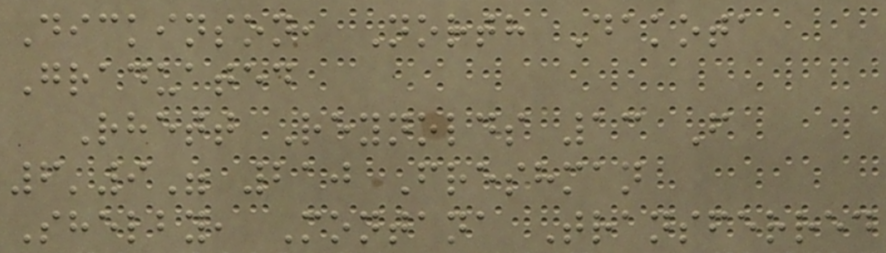Dickinson, North Dakota
Graduated
Rhett Reynolds 13 F
6'9" 210 Freshman
Shelby, Montana Transferred
